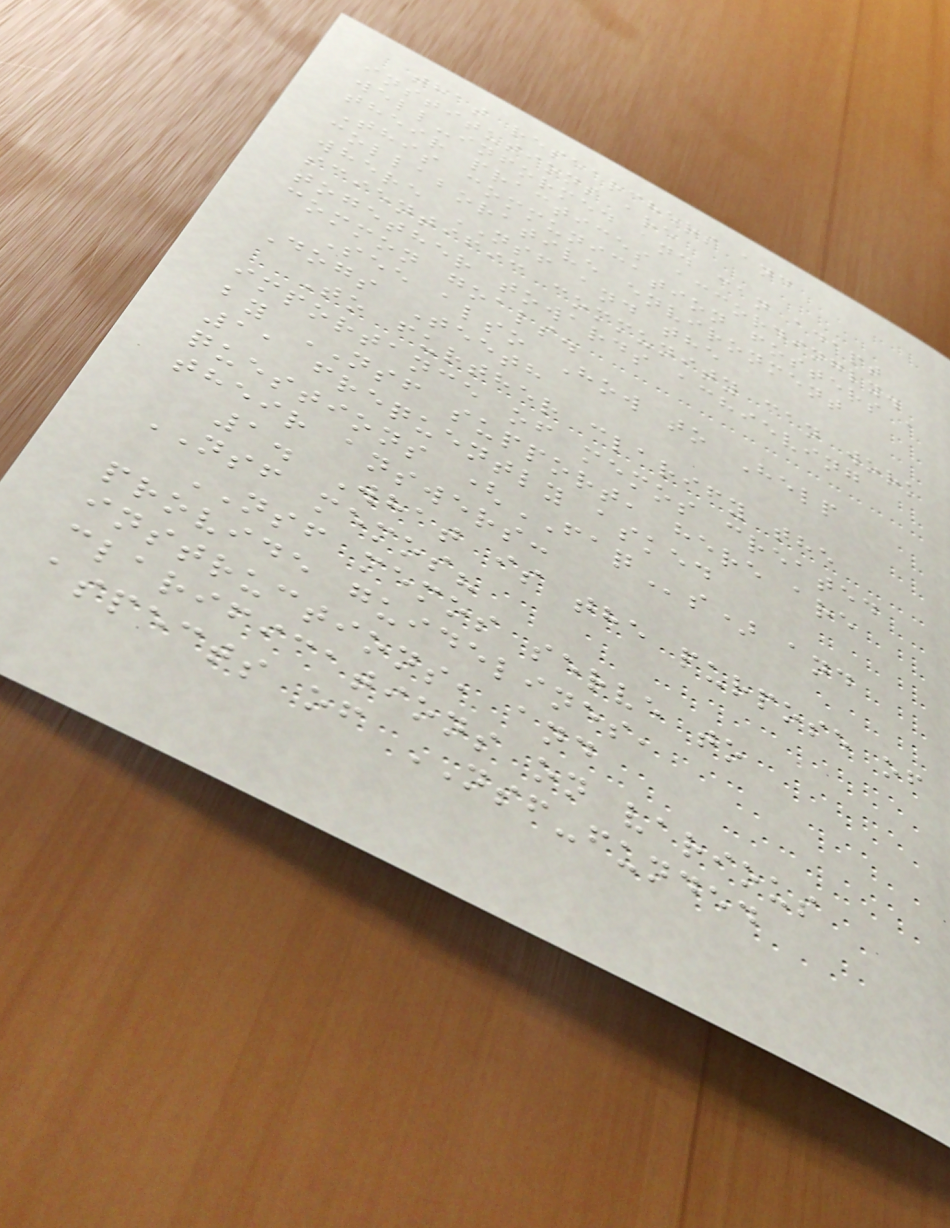that researchers and
institutions are
well-informed and can adapt
their practices accordingly.
This communication fosters a
collaborative environment
where NSF and the
scientific community can work
together towards achieving
common goals.
See also How to Help
Dogs Teeth
To further clarify the
importance of memos created
by NSF support, here are
11 frequently asked
questions (FAQs) and
their answers:
1. What is the purpose of
NSF memos?
NSF memos serve to
provide guidelines,
instructions, and
clarifications on various
aspects of NSF-funded
